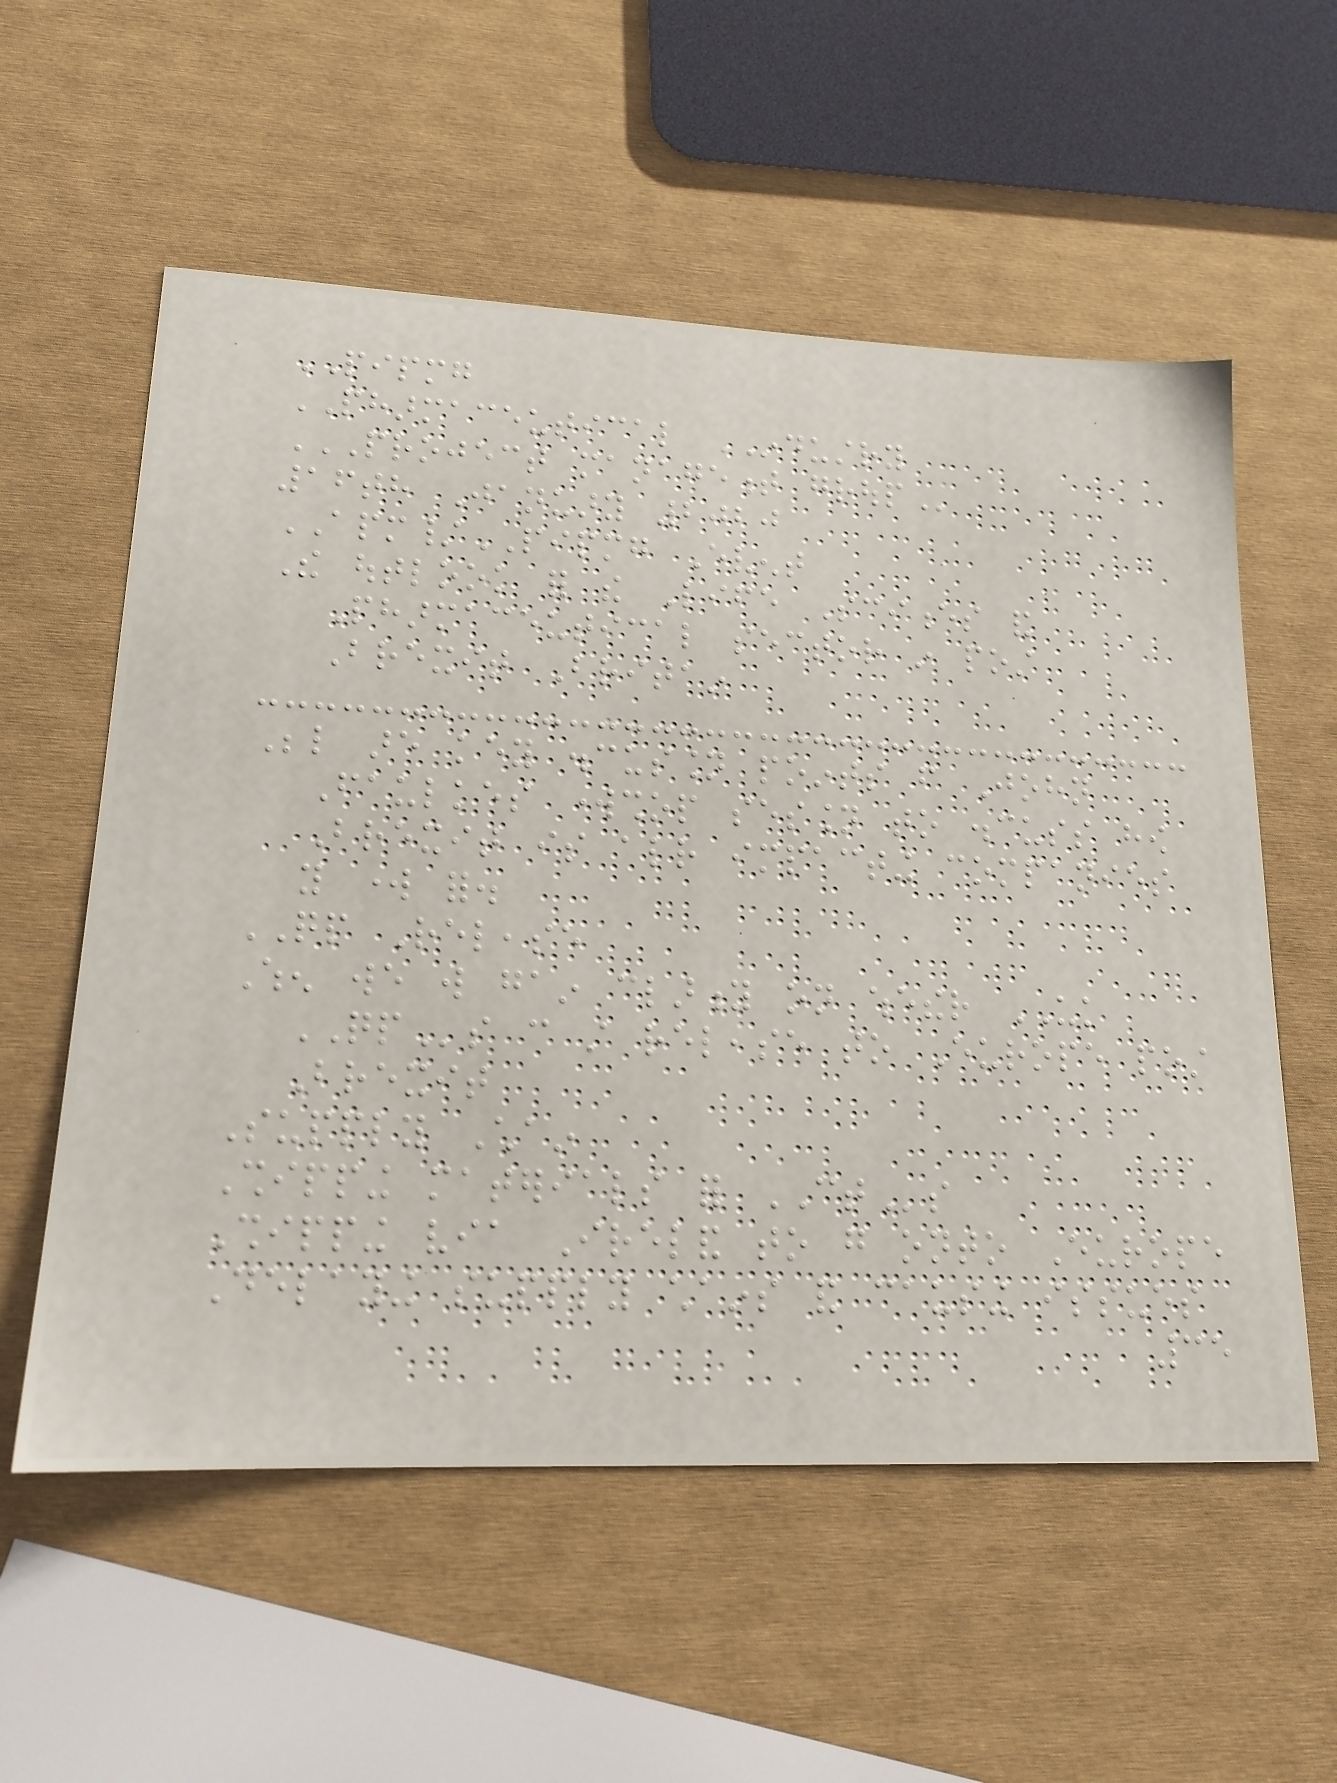PIPMG
PHARMACEUTICAL INDUSTRY
PROJECT MANAGEMENT GROUP
16th January 2020
APM/PIPMG Event
The outlook for the Life Sciences and
Pharmaceutical sector in post
Brexit Britain
Below are key discussion points from John
Faulkes workshop session to discuss how
Brexit is already impacting companies
you work for.
QP Release
When we will gain clarity on whether UK
QPs can still release to Europe post
Brexit
Supply Chain
Shipping materials for CTs
Shipping via Ireland to go onto Europe
Delaying supply chains and causing issues
35
